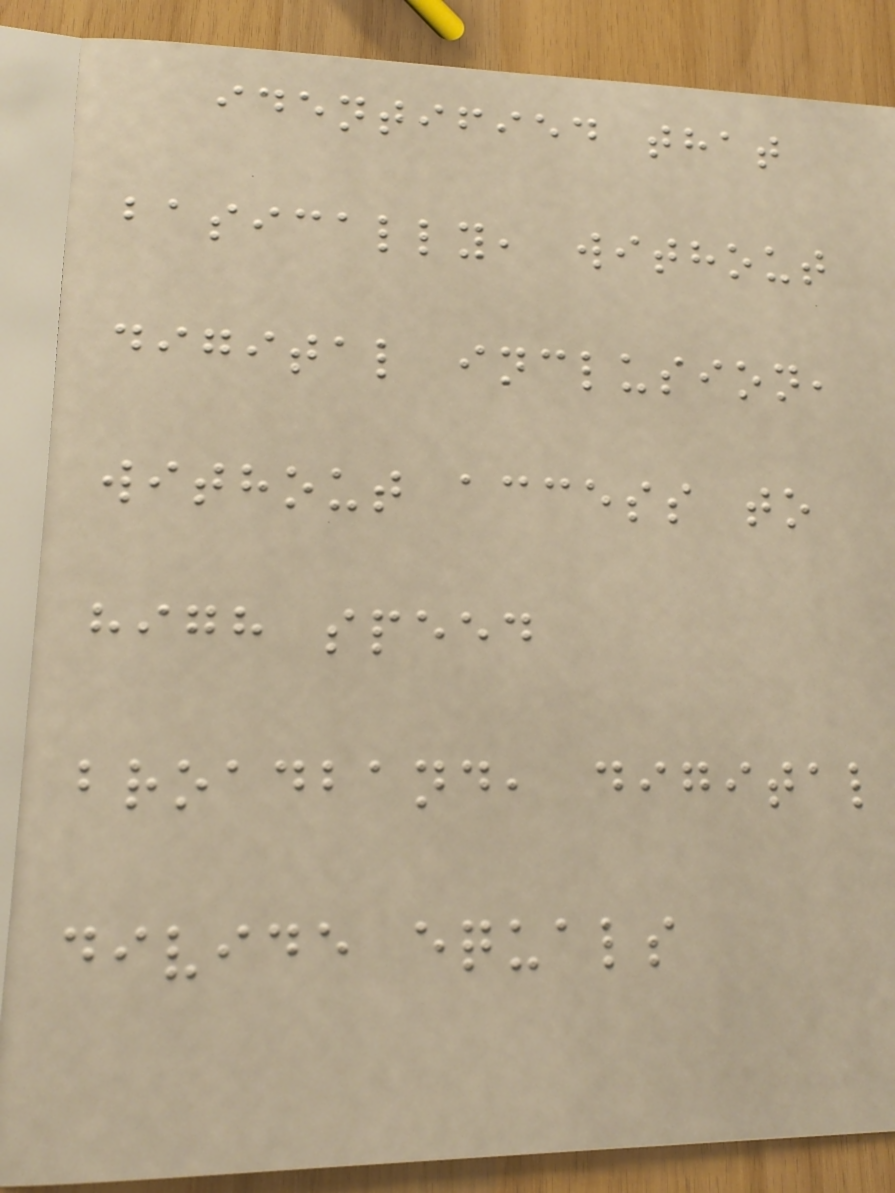identified that
basically, without
digital inclusion,
without access to
high speed
broadband, digital
divide equals
